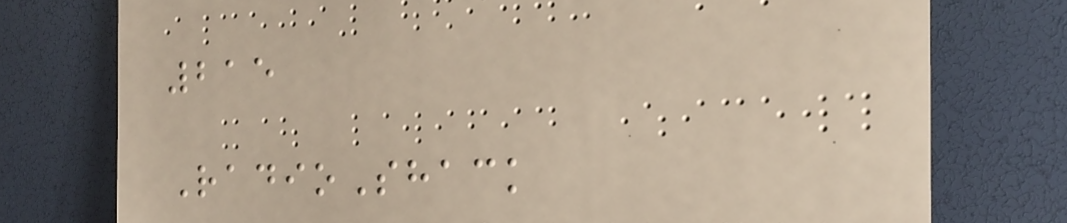215
RadioShack
